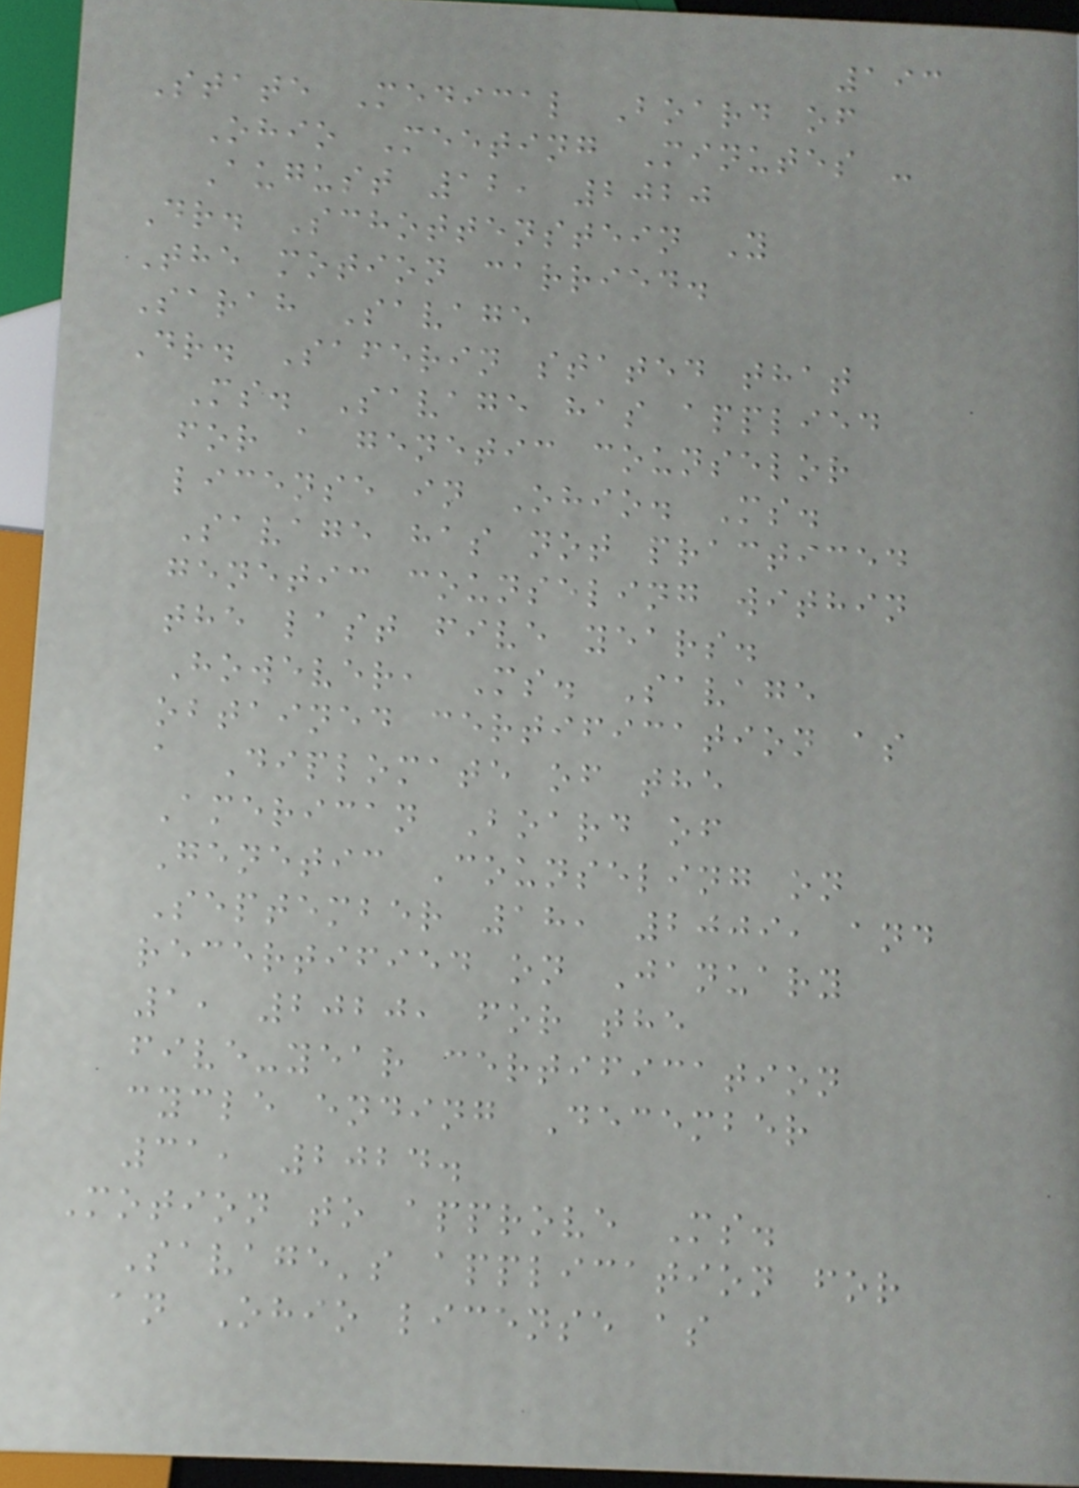193
State Medical Board of
Ohio Meeting Minutes -
August 12, 2020
Dr. Schottenstein Y
The motion carried.
Sarah Savage
Dr. Saferin stated that
Ms. Savage has applied
for a genetic counselor
license in Ohio. Ms.
Savage has not practiced
genetic counseling within
the last five years.
However, Ms. Savage
obtained certification as
a Diplomate of the
American Board of
Genetic Counseling on
September 18, 2009, and
recertified on January
1, 2020, for the
five-year certification
cycle ending December
31, 2024.
Motion to approve Ms.
Savage's application for
an Ohio license as
